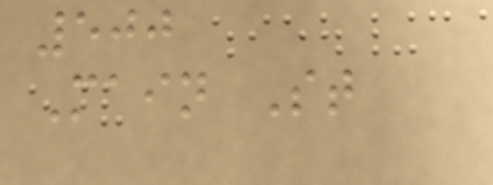500
Main St
